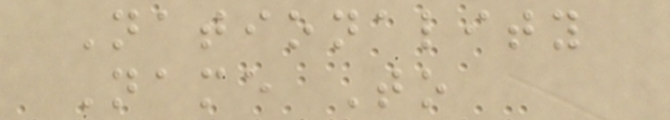Nationality
Name To
